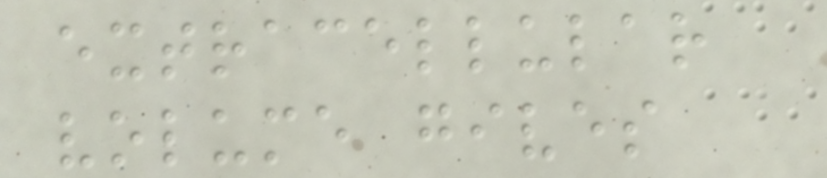extracellular
volume gives
